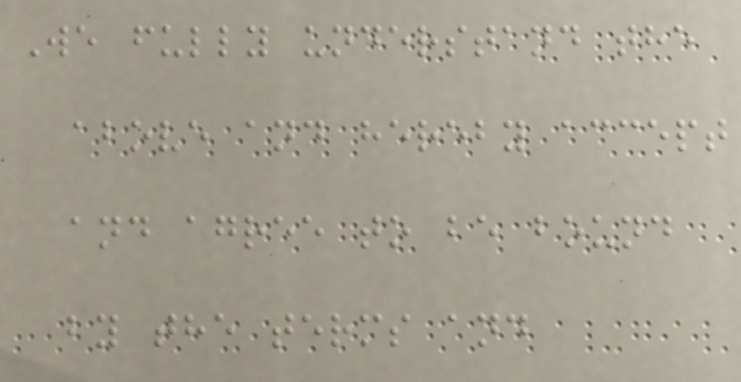We fully understand the
above and hereby accept
and agree to be bound
by the terms and
